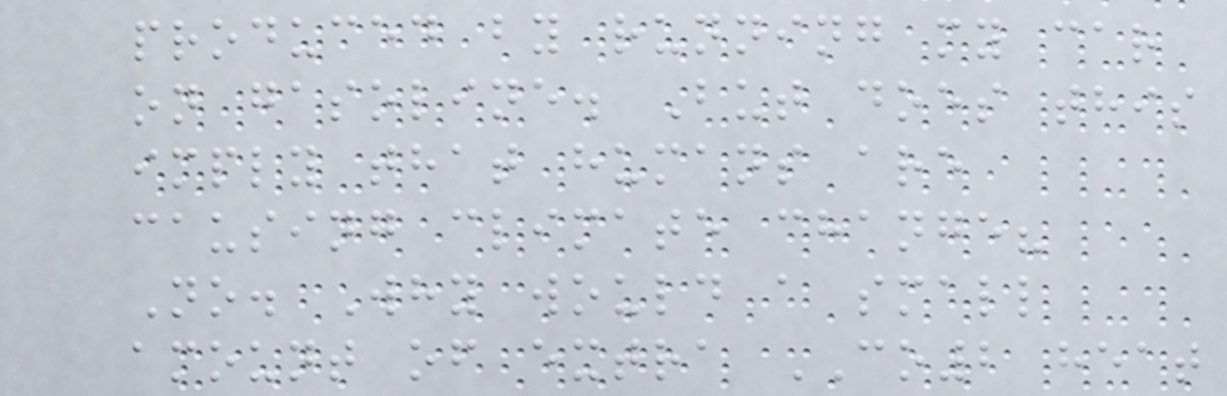produced by running my car
on gasoline. But does this
imply that humans are
causing climate change?
No. Why would a small
amount of extra CO2 heat
